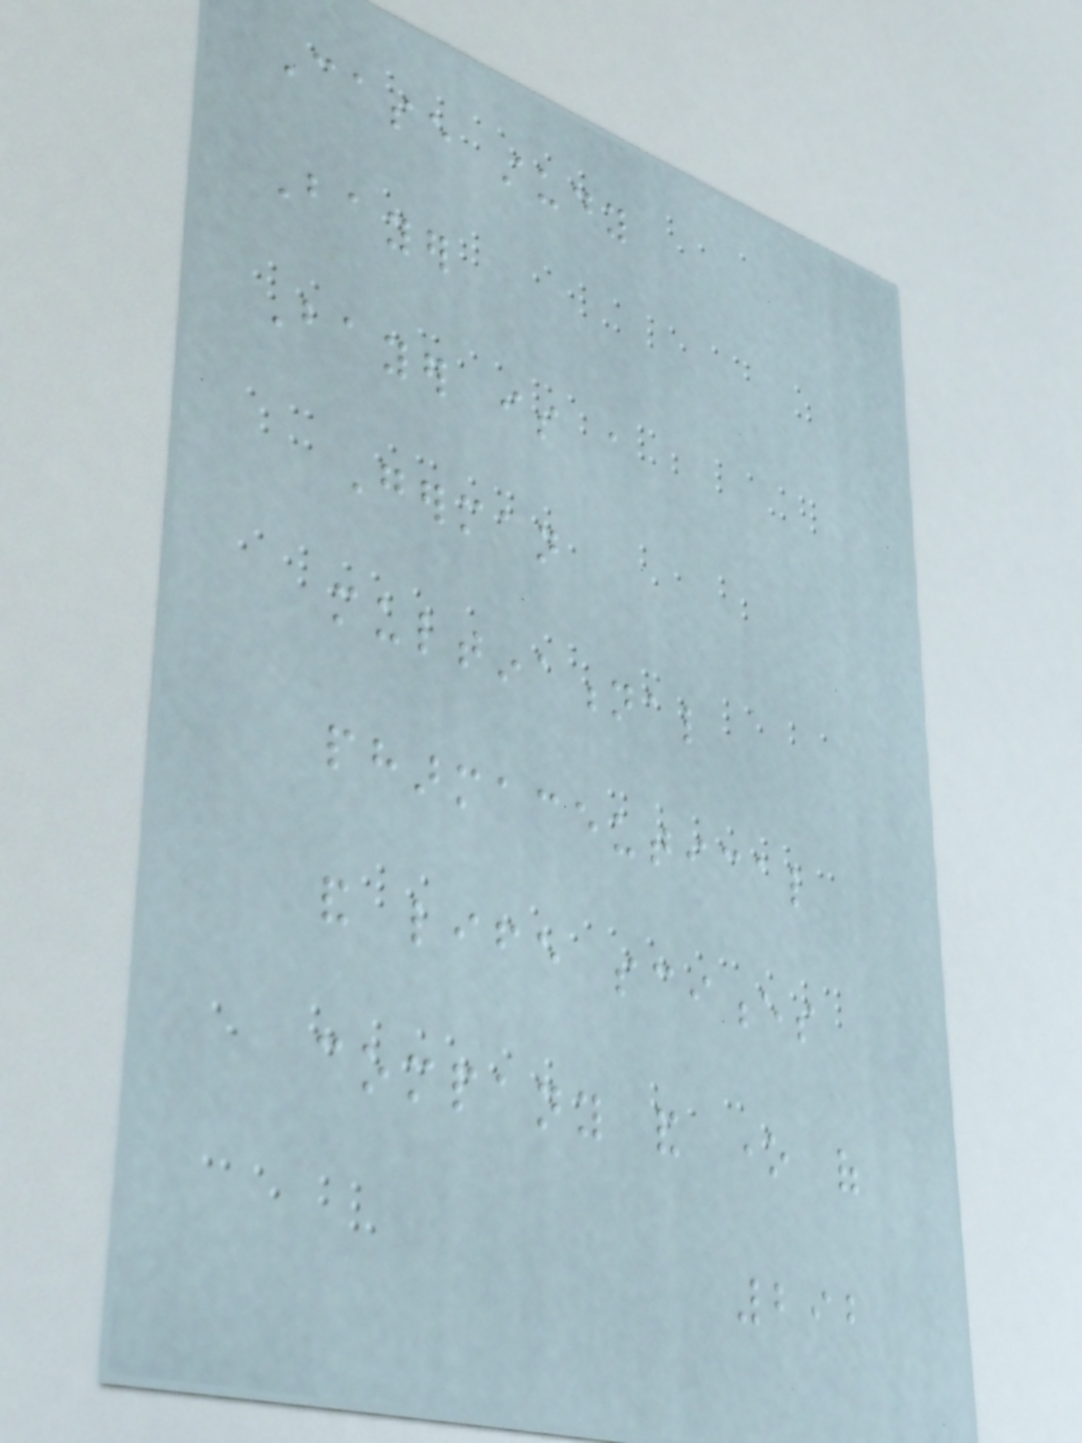Case study
Bayer
Bayer is a
German
multinational
pharmaceutical
and life sciences
company and one of
292
